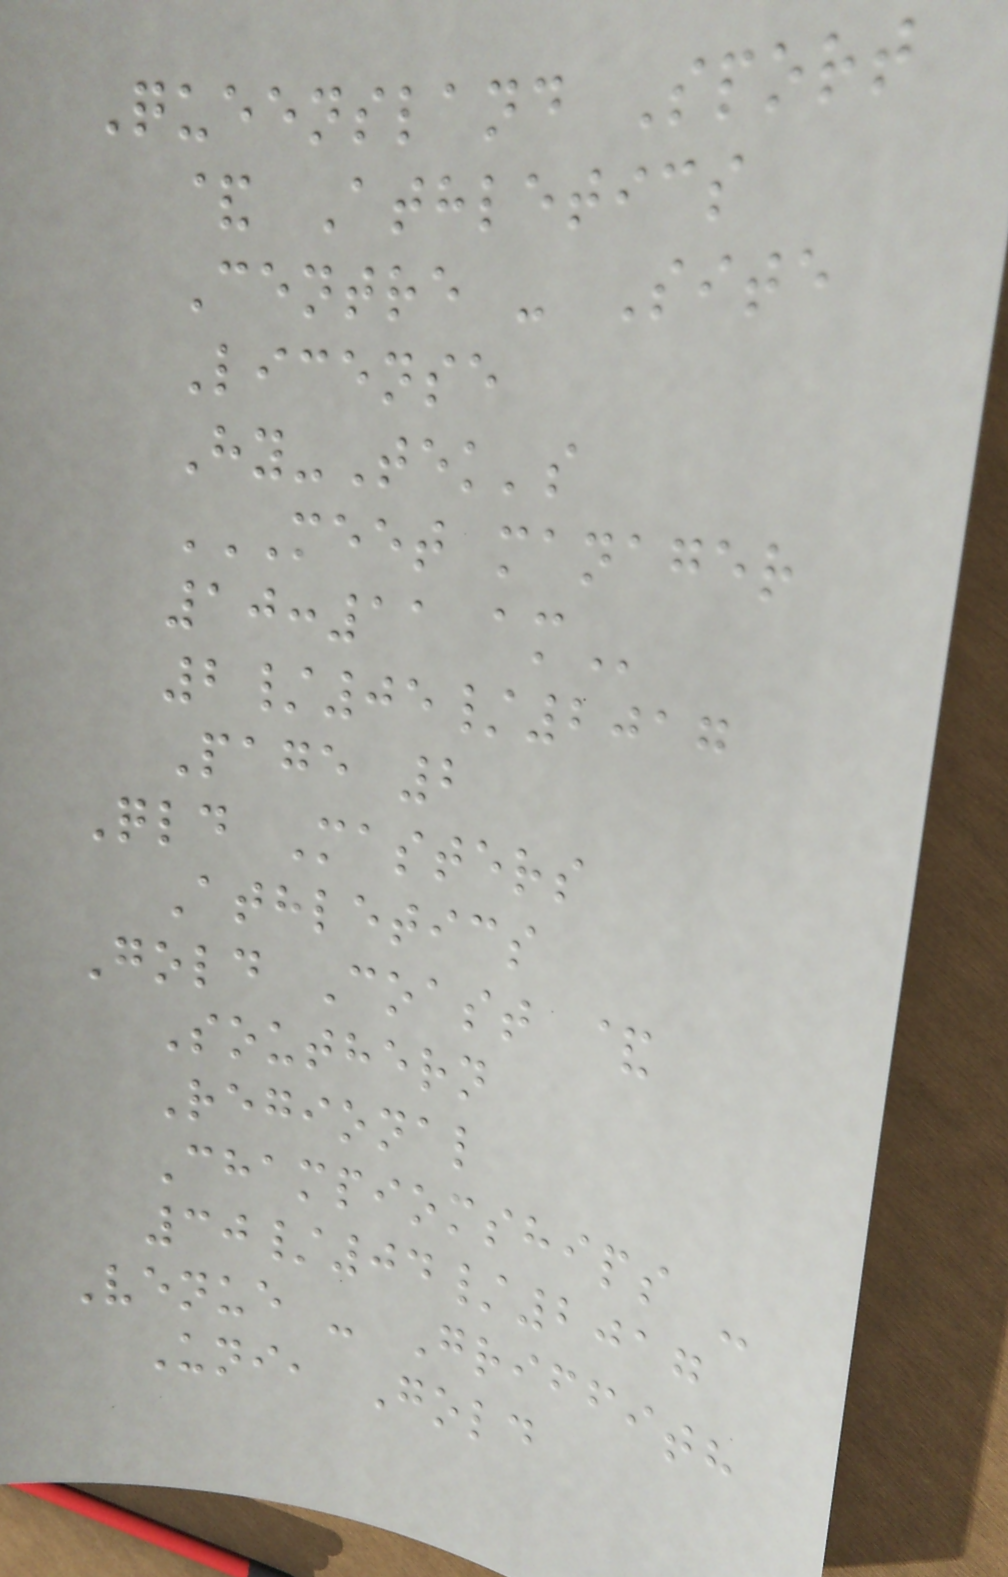Queensland Sport
& Athletics
Centre - Site
License
Hy-Tek's
MEET MANAGER
10:11 AM
2/05/2017
Page 2
Qld Masters
Athletics
Gold Coast &
Southern
Regional
Champiomships -
30/04/2017
Venue - Griffith
Uni, Gold
